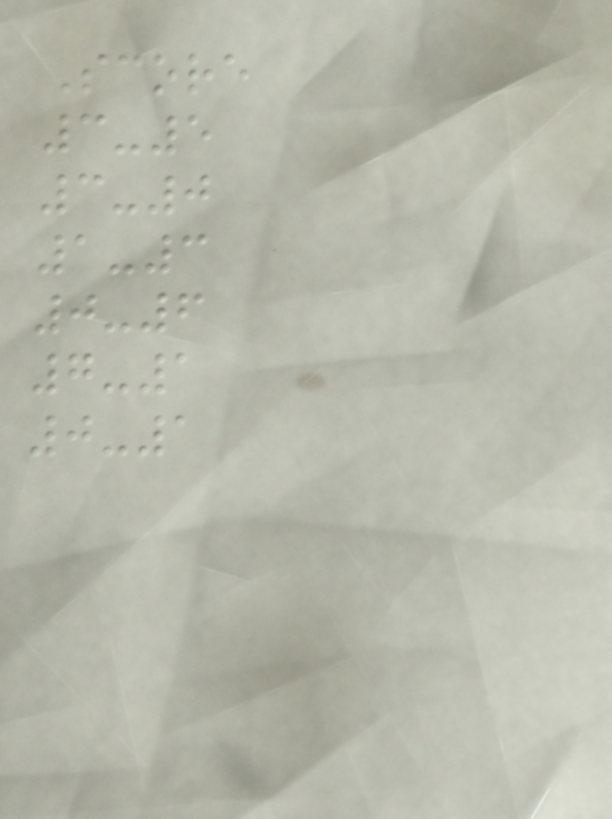Score
3-5
3-0
1-3
0-6
7-1
0-1
